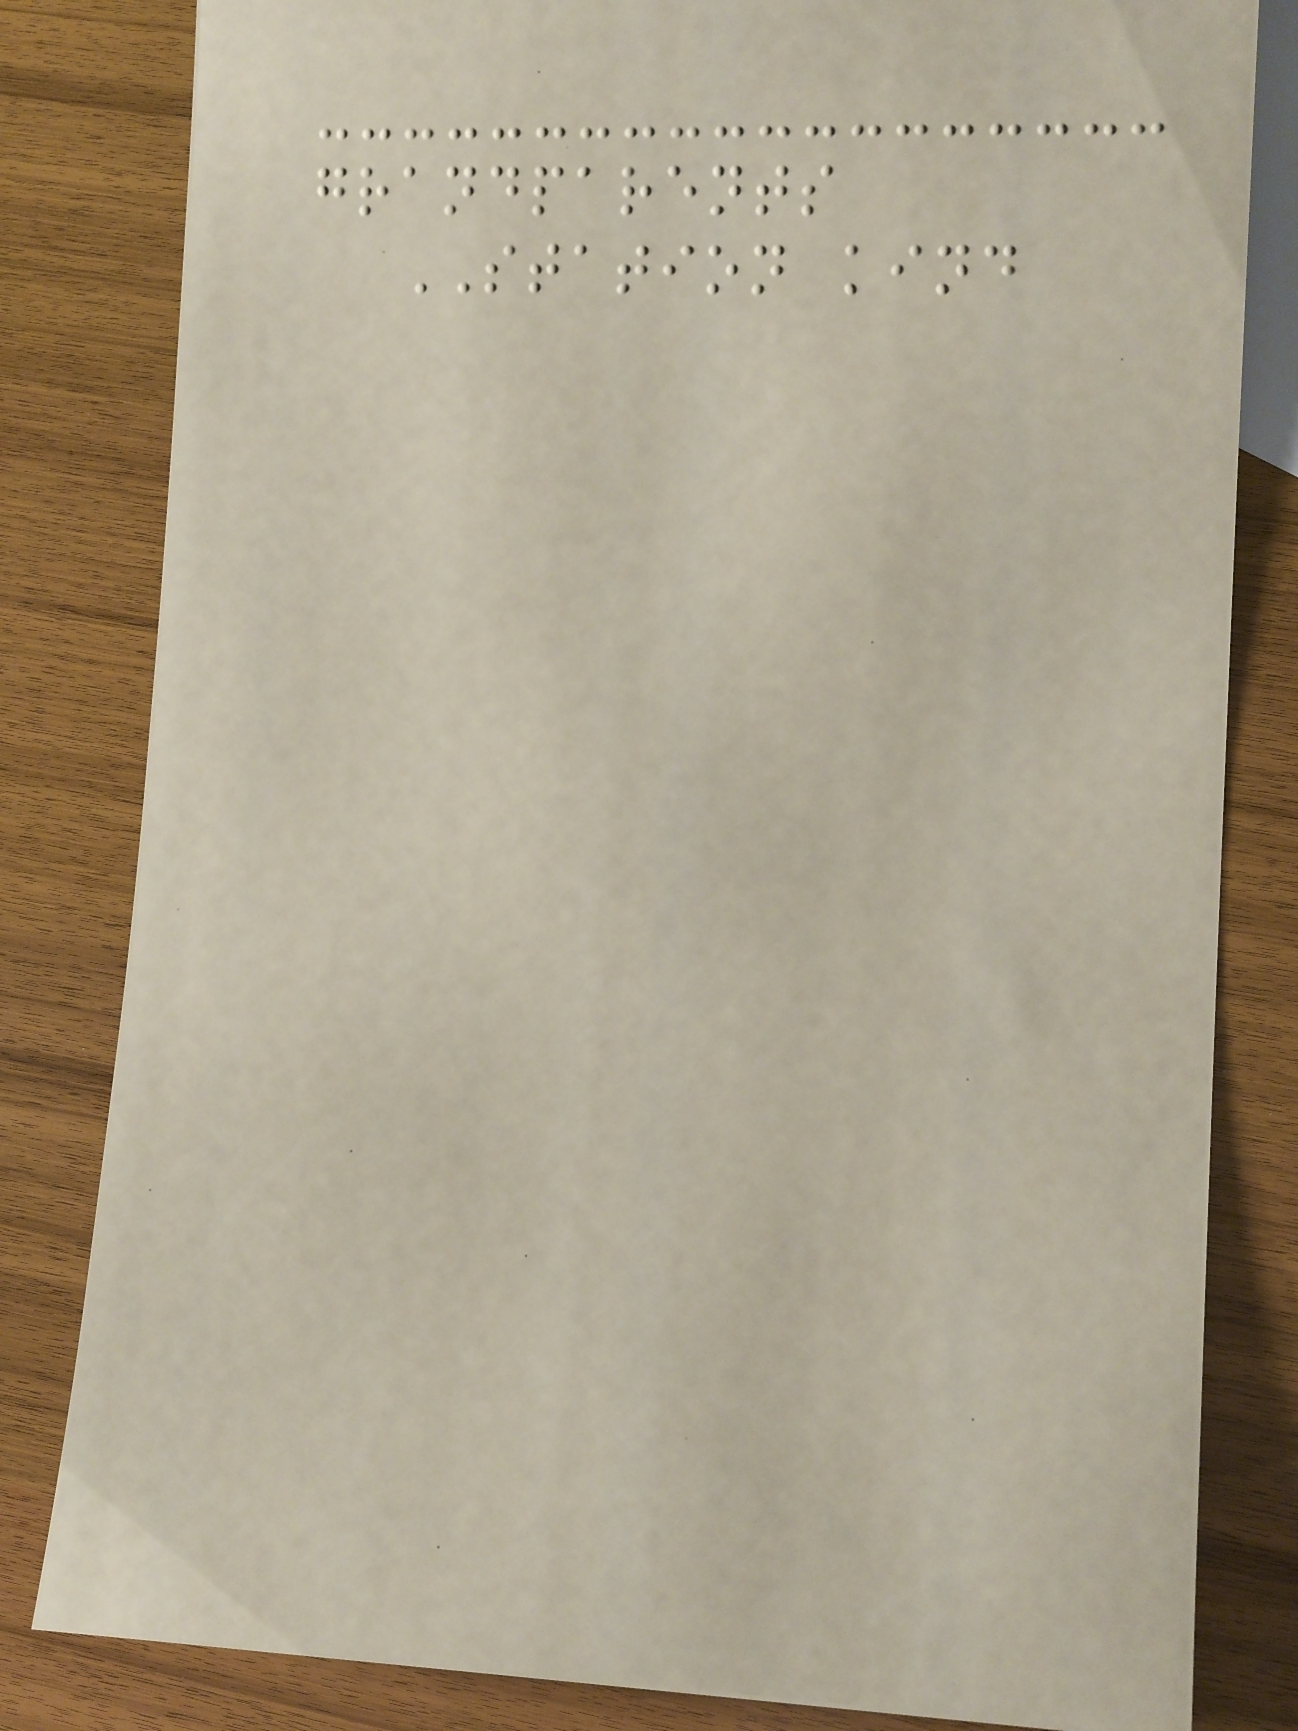grandparents
STATION kind
